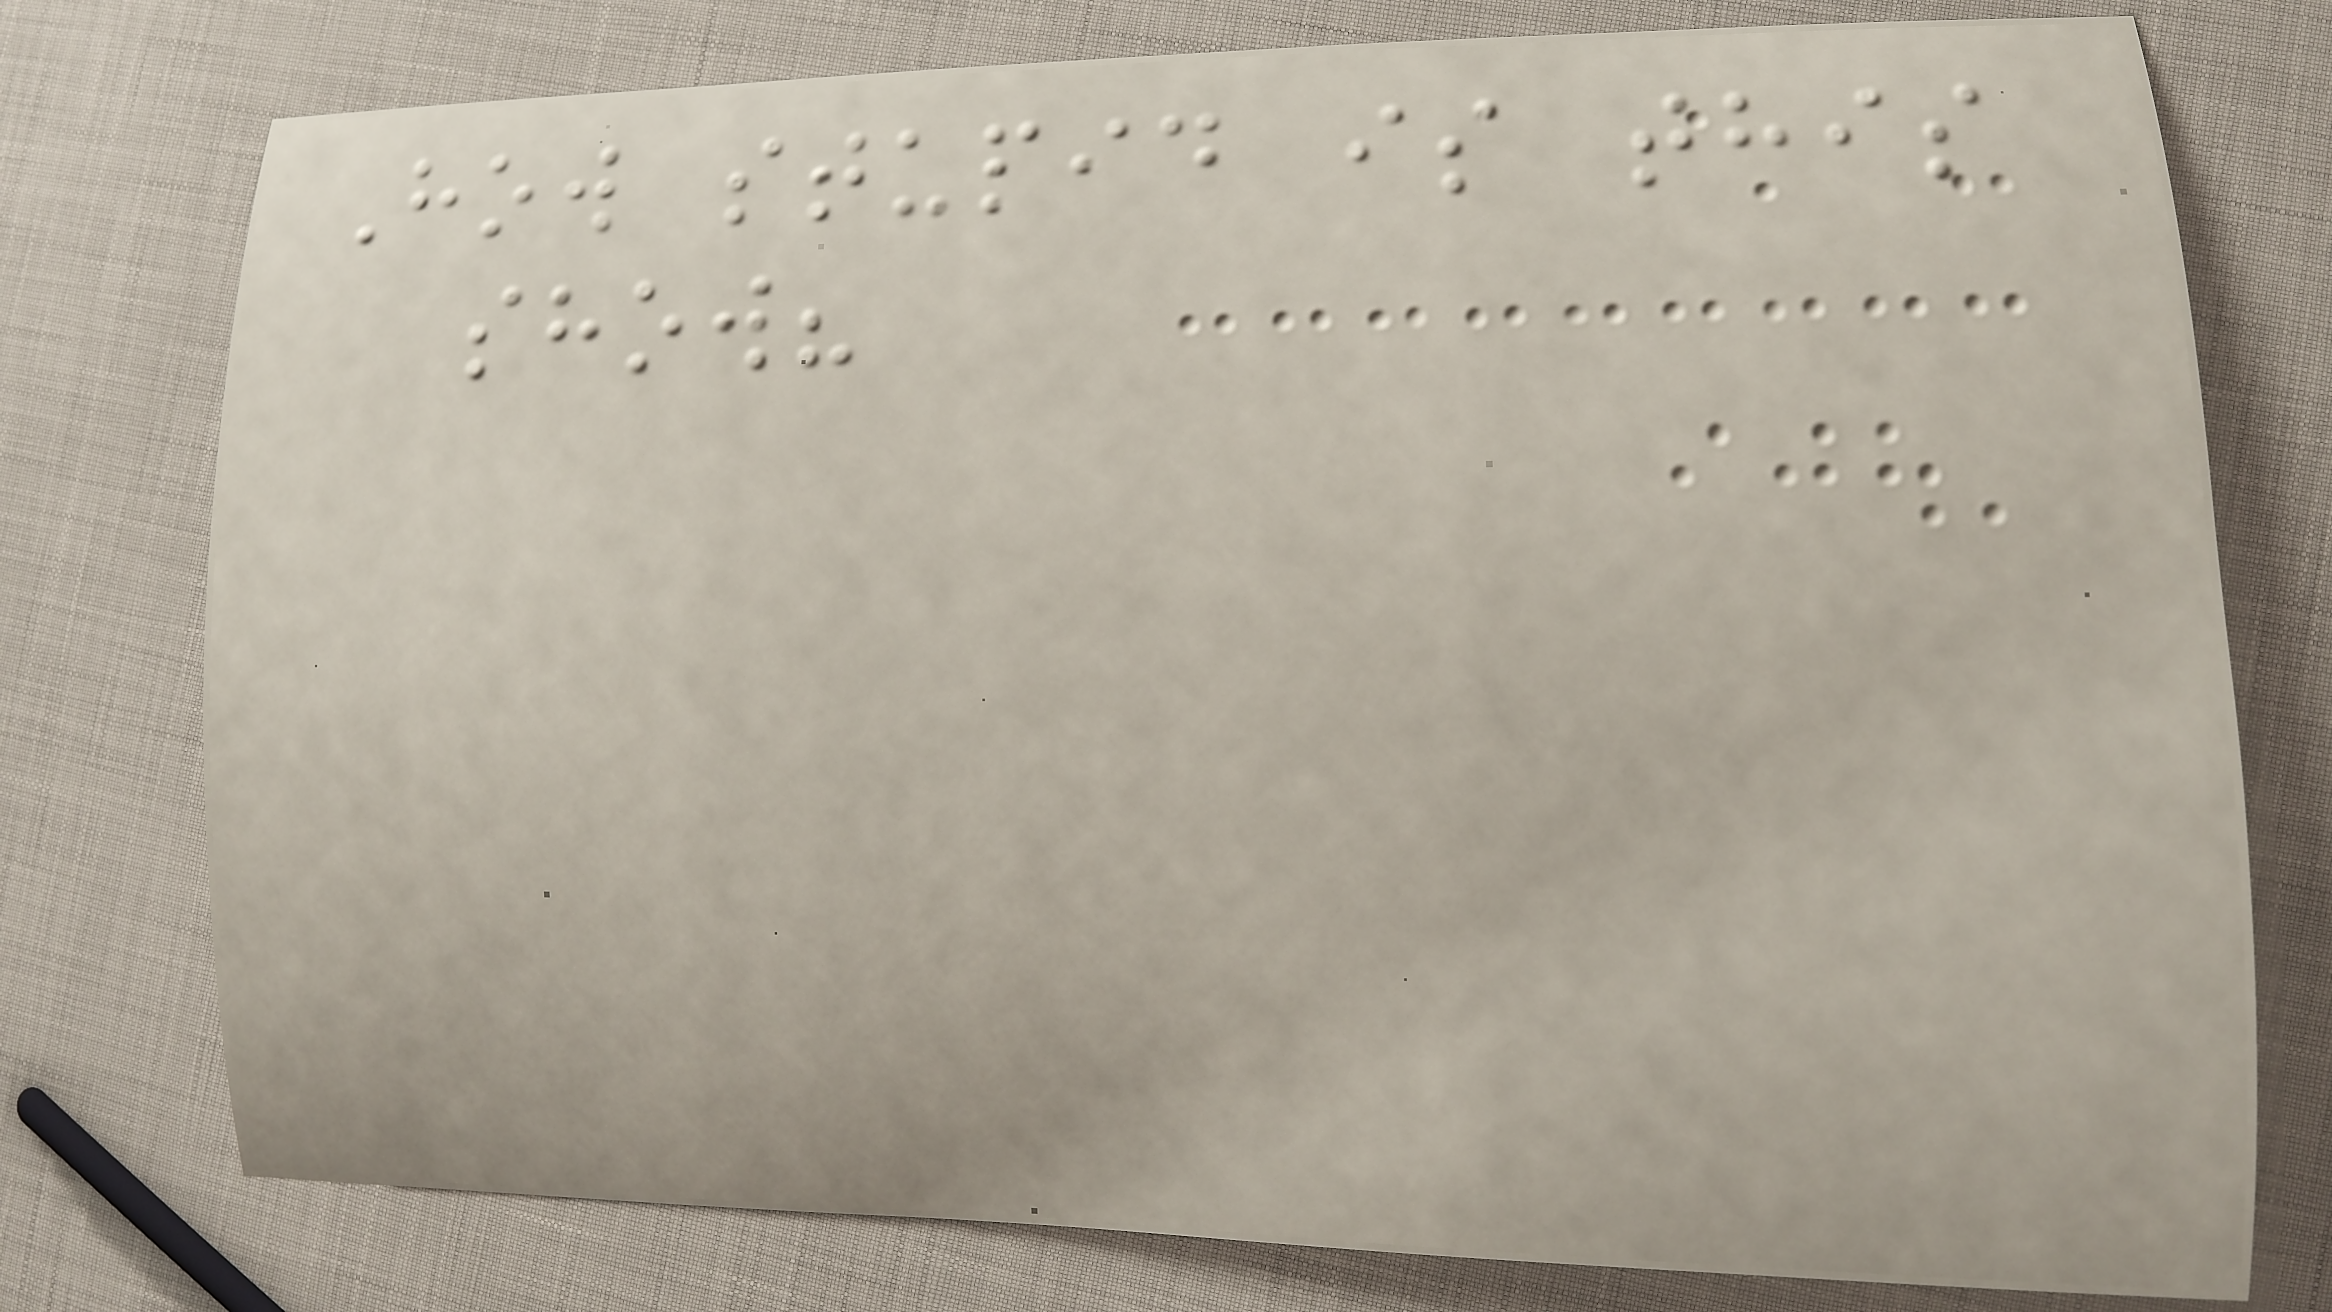How stupid is this
show?
